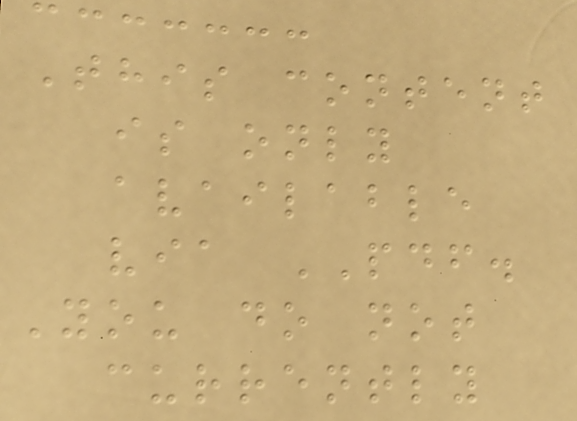This content
is only
available
via PDF.
You do not
currently
